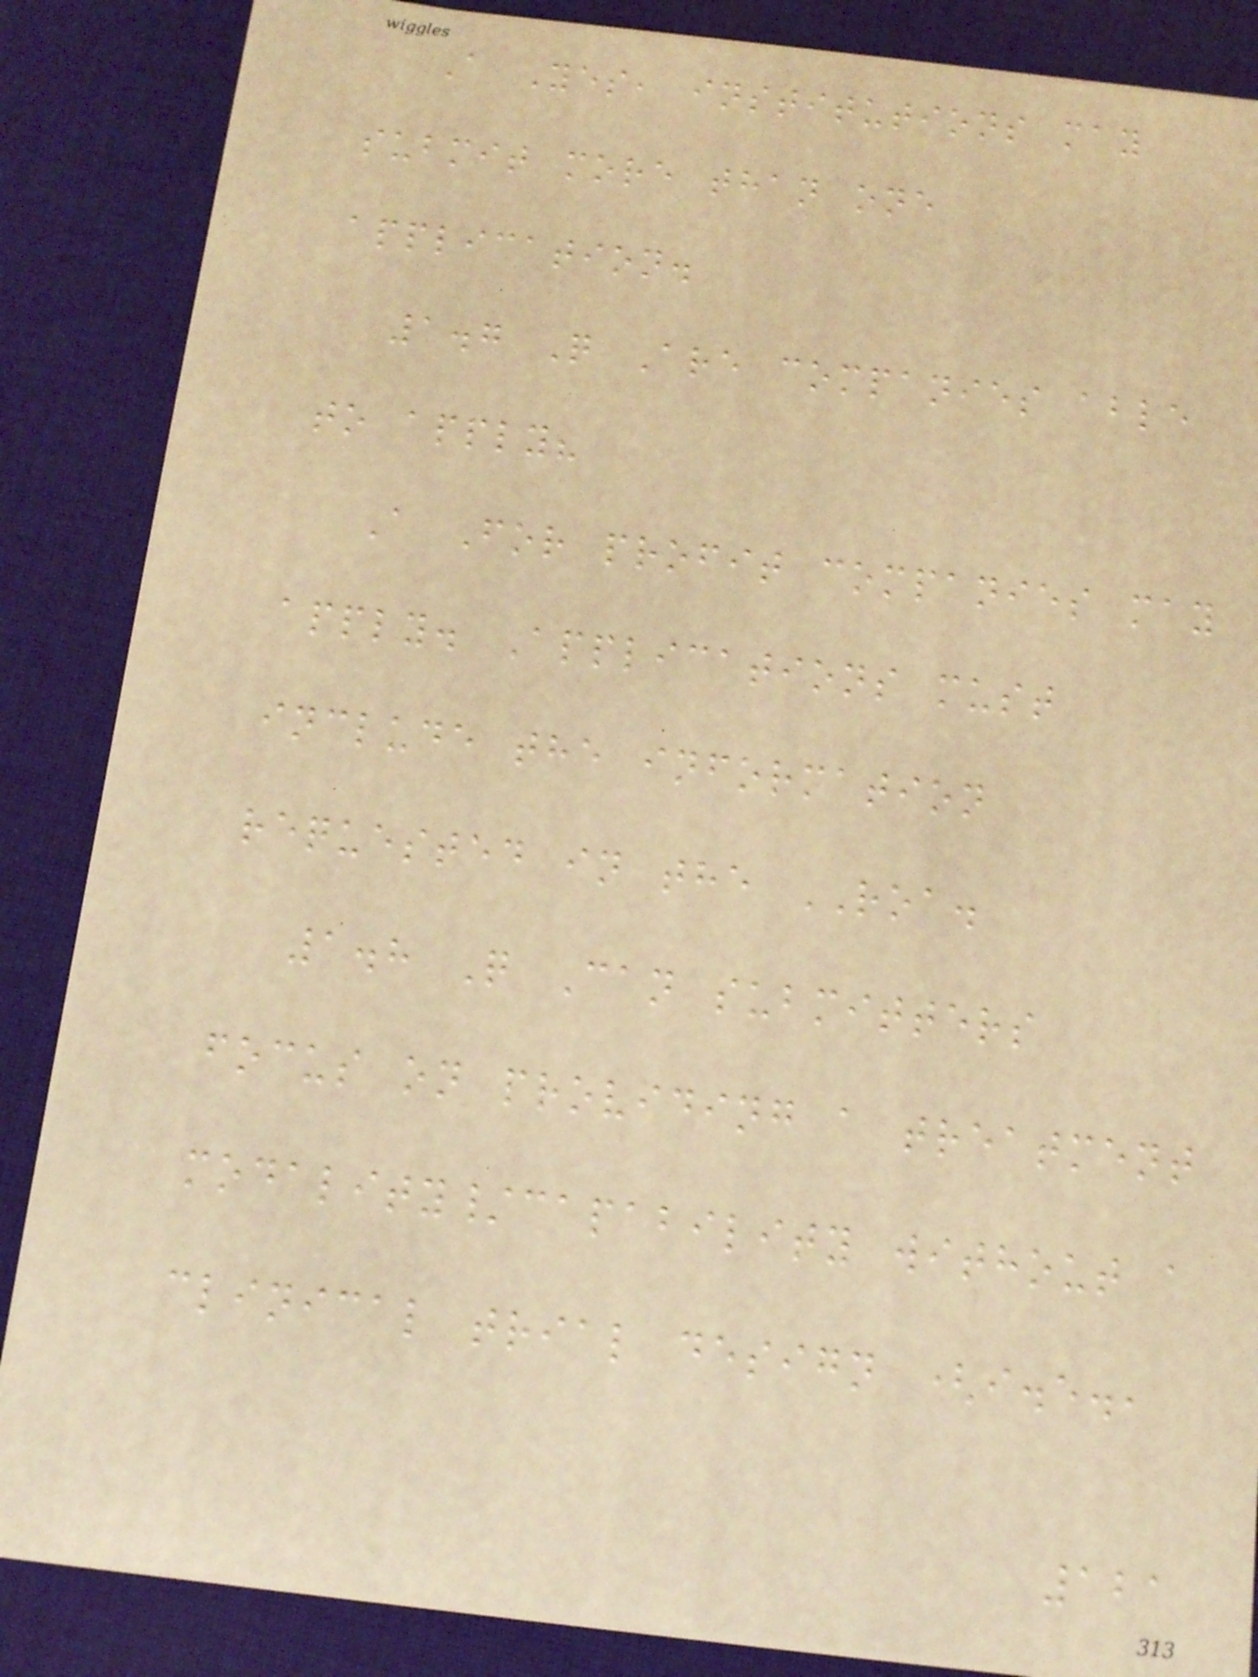A Yes, institutions may
submit more than one
application.
1.7 Q Are companies able
to apply?
A For profit companies may
apply. Applications must
include the information
requested in the ROA.
1.8 Q Can submitters
focus on providing a treatment
modality/capability without a
clinical trial design (i.e.,
121
